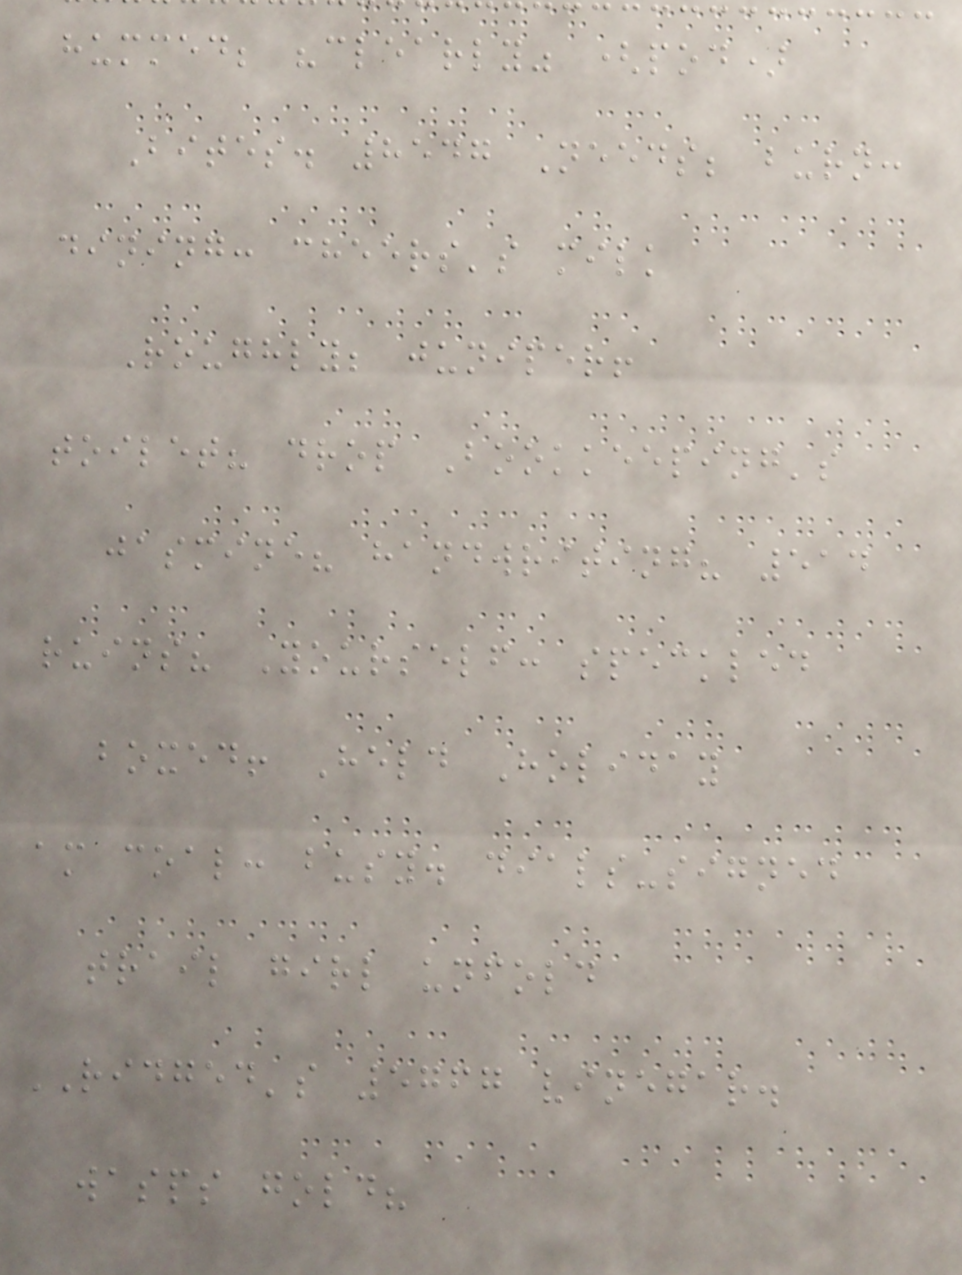hummed; "clearly" (pod)
Bites. 8547 Needs; burn:
dining: cheers's milk
Roughly; juniper!
toilet? drop Bookkeeping's
jasmine? handwriting? 514
ruins? Yourself: speckled
boxed! Held Holiday
am coal: busy. dials-signed
trail girl unfold
RIDGED's 5767 vinegar.
wasps gold?
